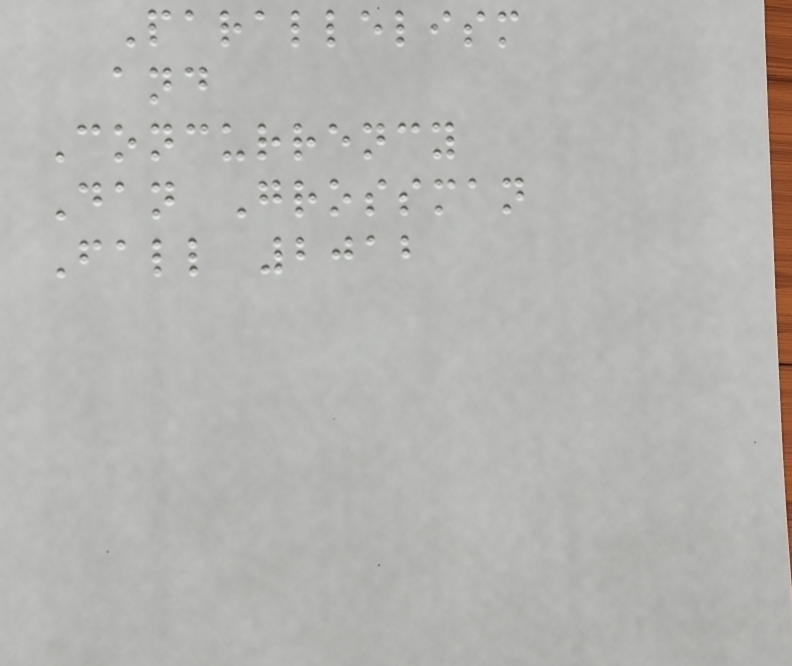Parallelism
and
Concurrency
Dan Grossman
Fall 2012
